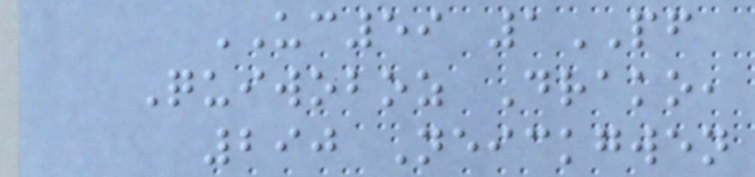UC59 1PF
Quiwoboz Drako,
290 Neickgwen
